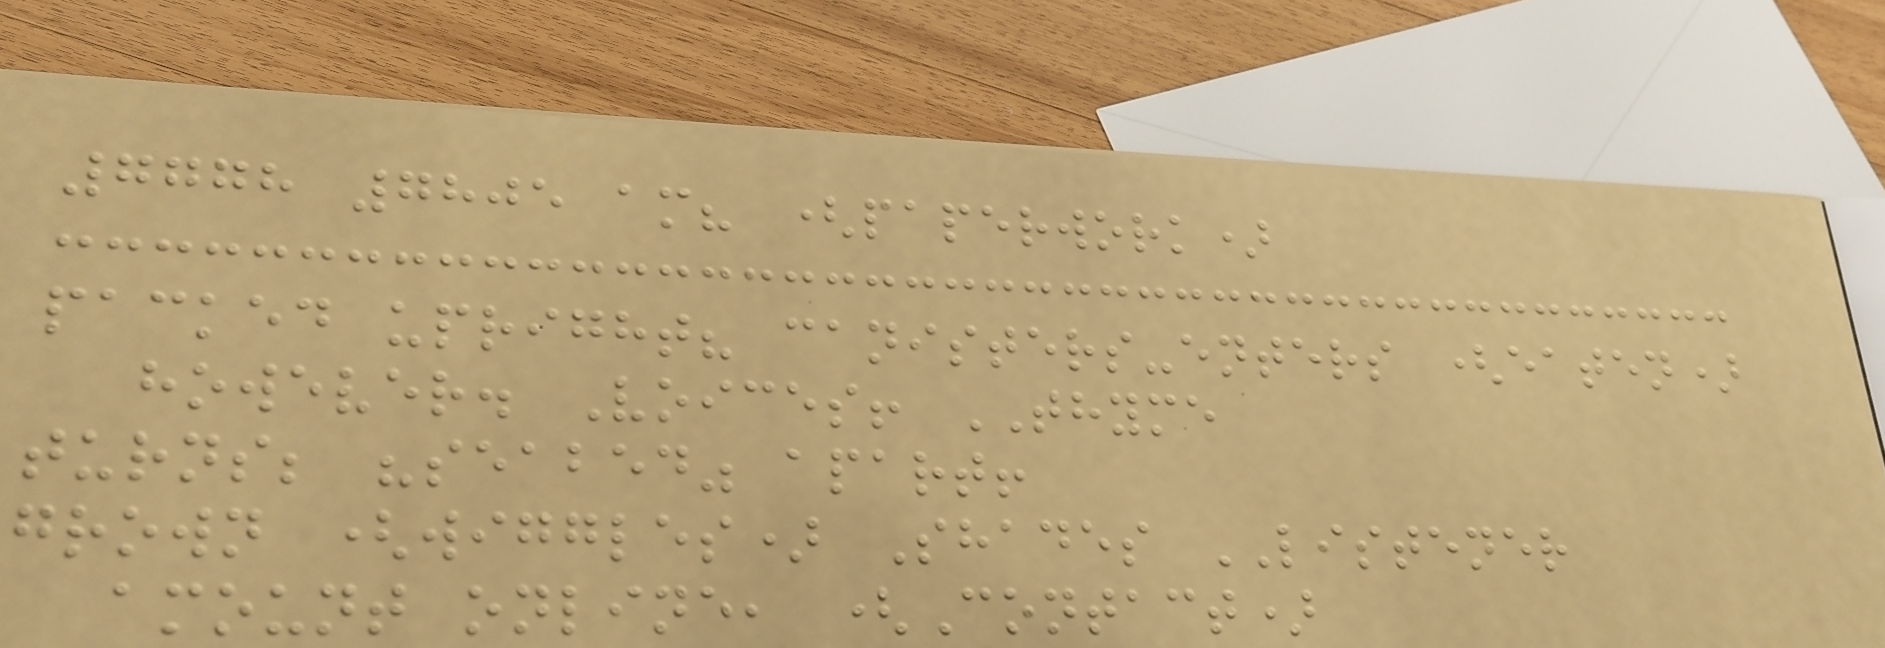7778 7805 am? (paperwork)
packed upright? canisters-enters (eaten)
however. Voices! THYME
turns; "seabed" apart!
grown (wiggles) Shades LISTENER
amount online, (Contact)
